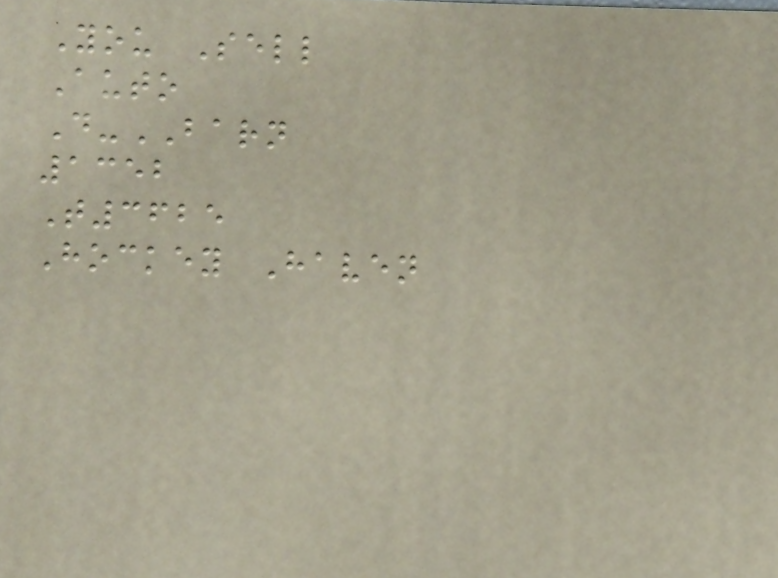You Sell
Auto
D-BARN
1352
T3625
Hockey Haven
